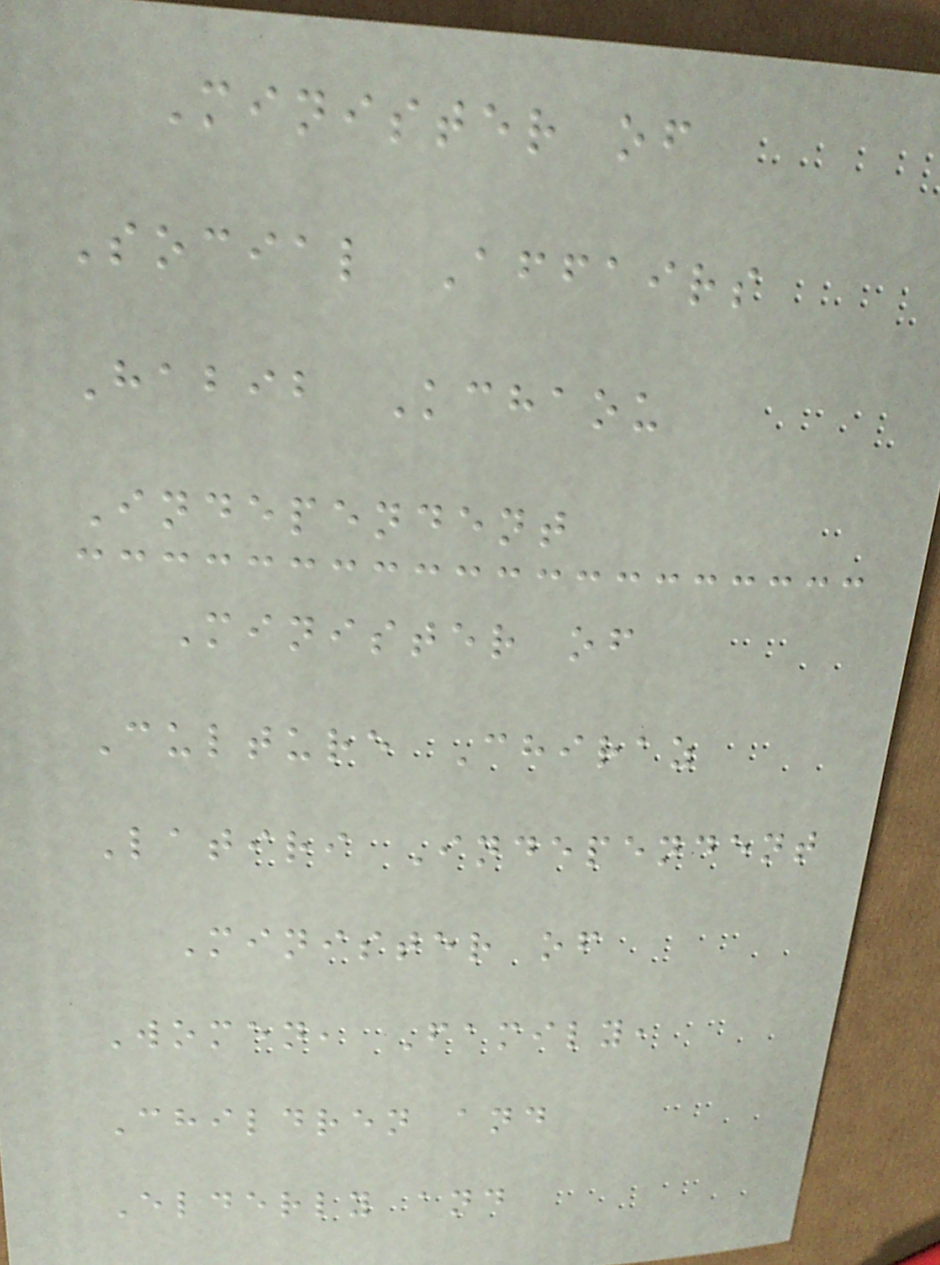Minister of
Social Affairs
Habib Kchaou
Independent
Minister of
Culture Chiraz
Latiri Independent
Minister of
Women, Family,
Children and
Elderly and
